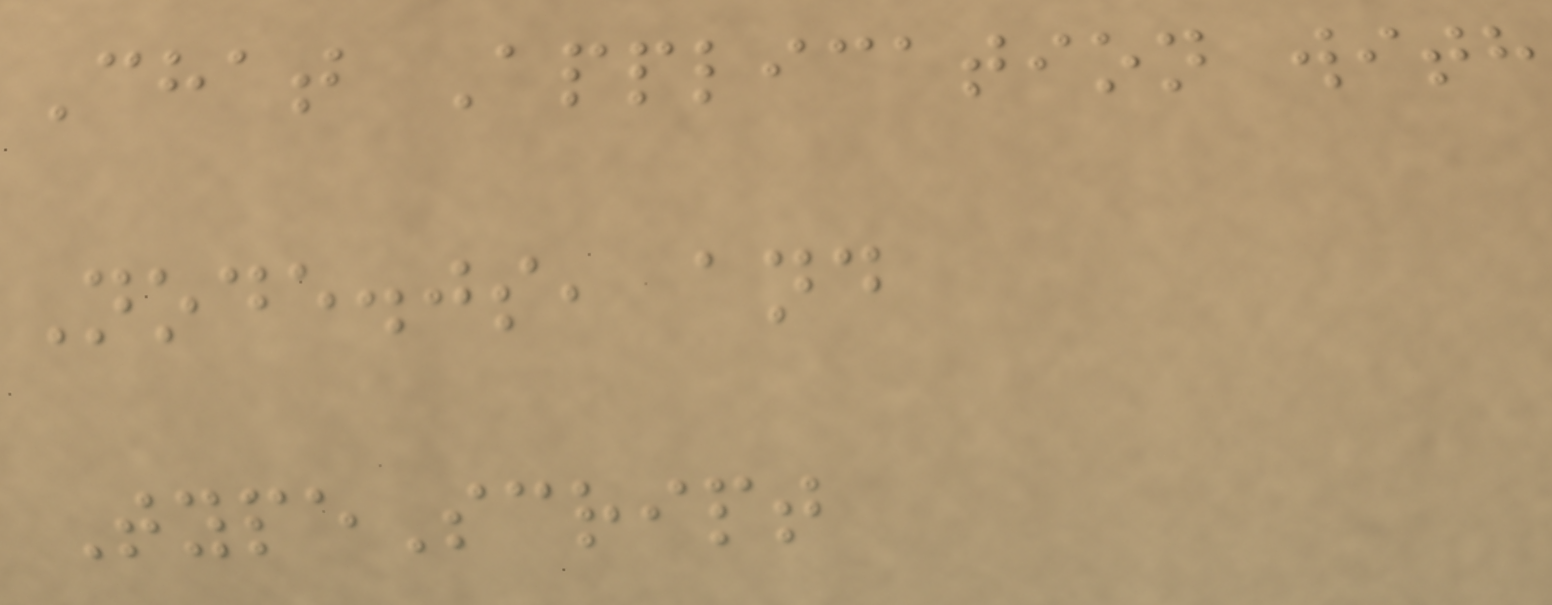Chat Application with
Node.js, and
TypeScript
